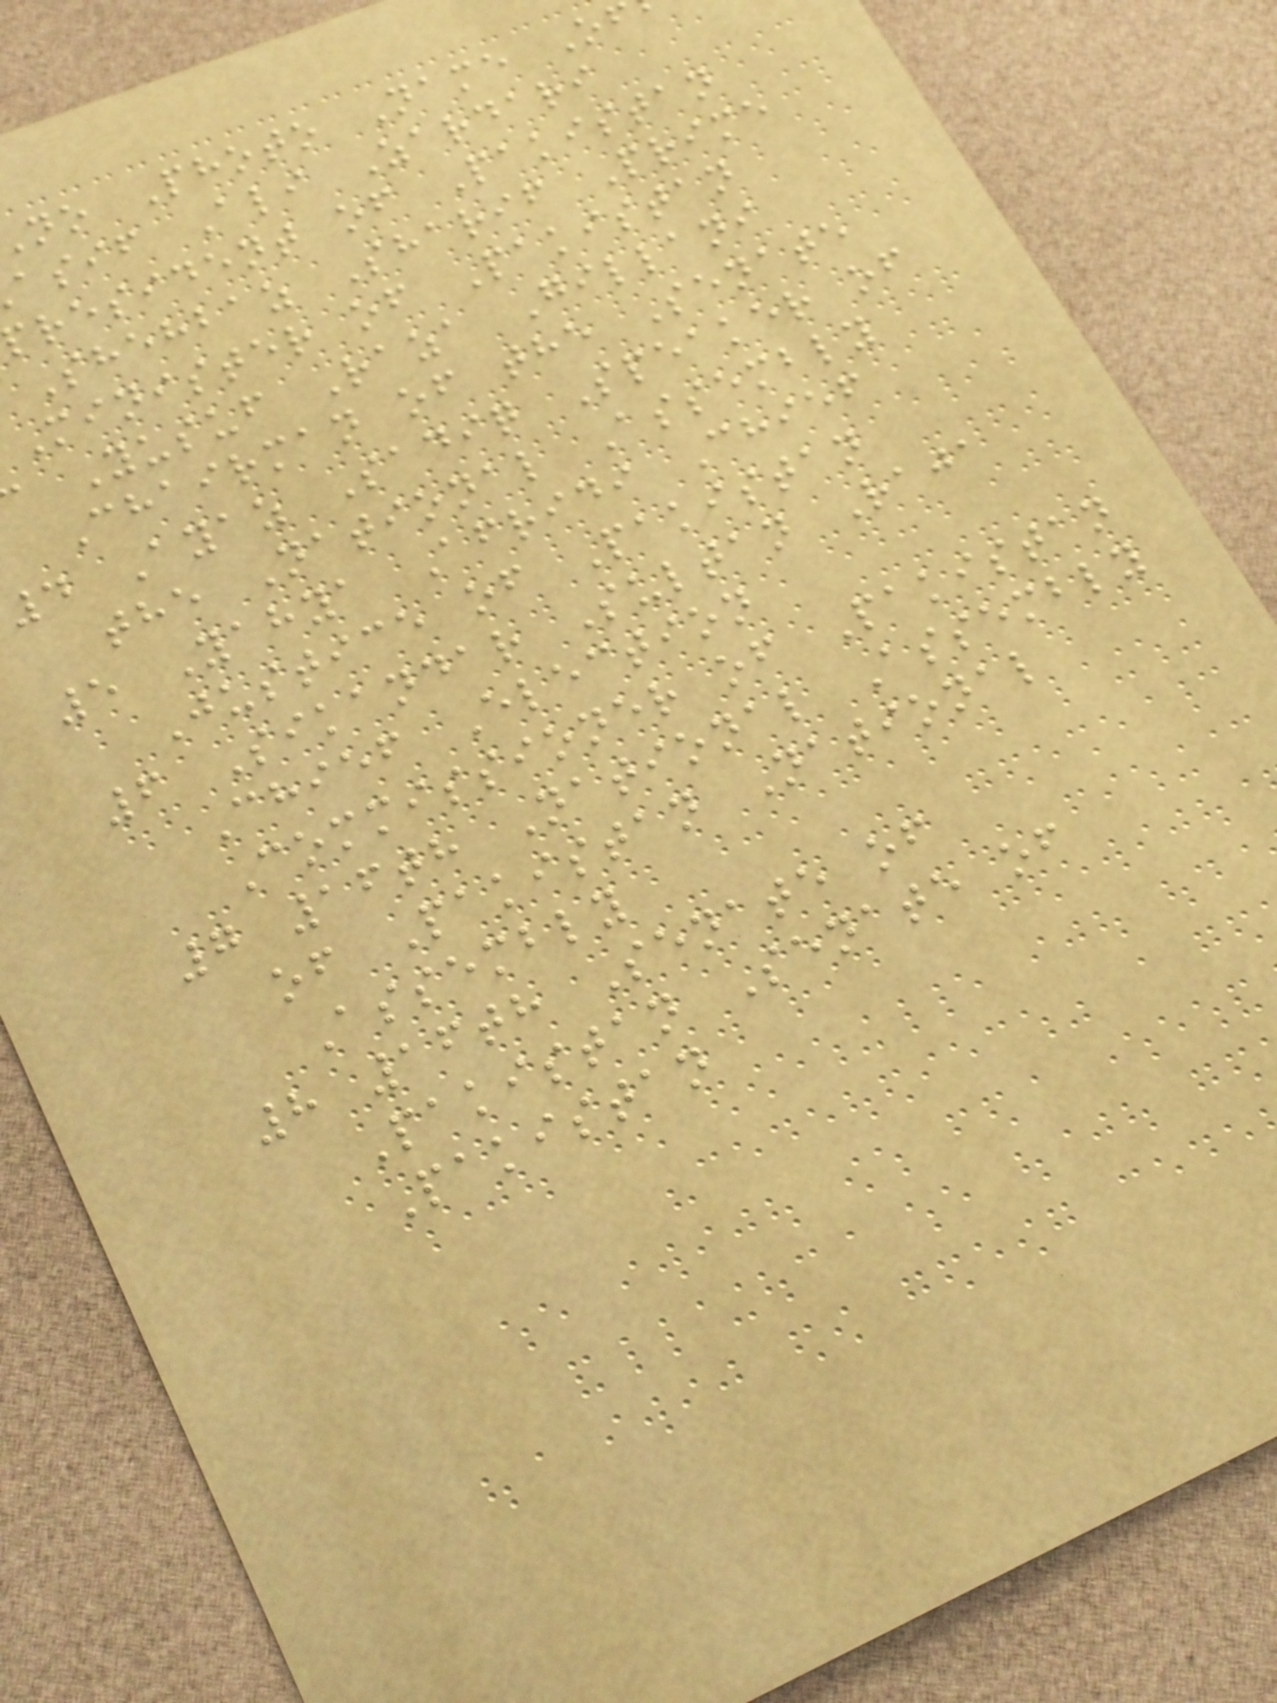no Photo Name Of
asif Ali Zardari
resident of Pakistan
Shehbaz Sharif Prime
Minister of Pakistan
Yusuf Raza Gillani
Chairman of the Senate
4 Ayaz Sadiq Speaker of
the National Assembly
5 Yahya Afridi Chief
Justice of Pakistan
6 Sikandar Sultan Raja
Chief Election
Commissioner of Pakistan
7 16th National Assembly
of Pakistan National
Assembly
8 16th Senate of
Pakistan Senate of
Pakistan
